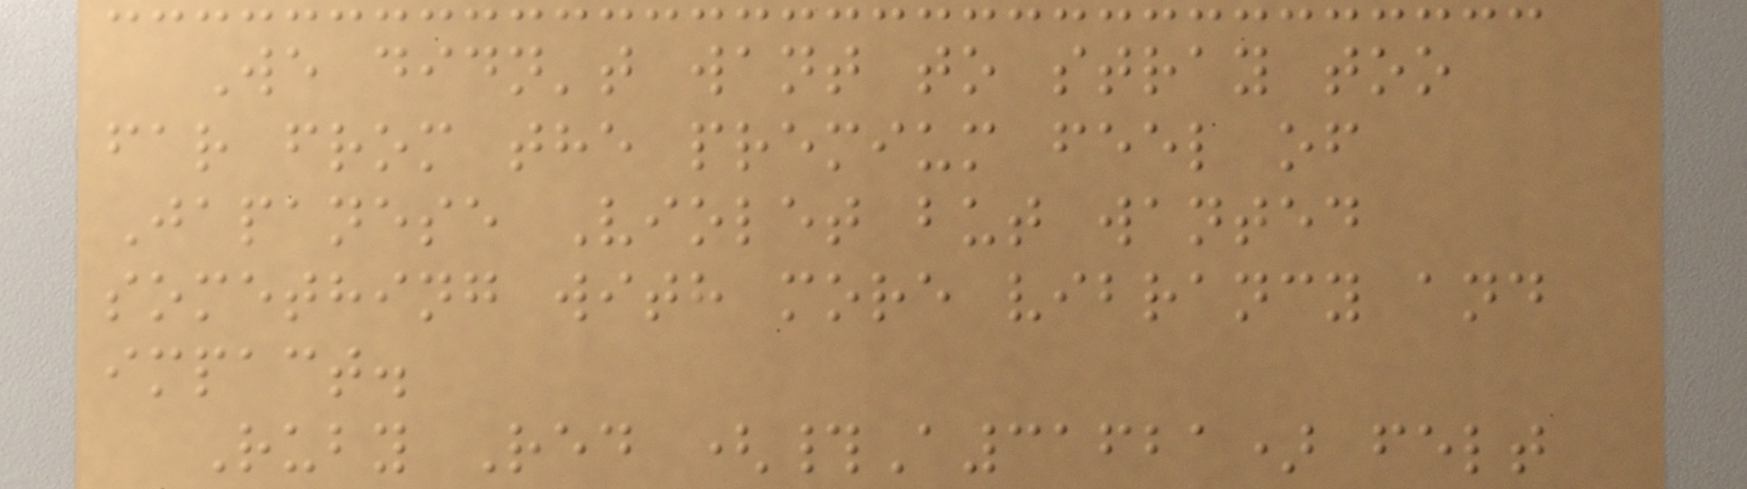We didn't want to stray too
far from the premium feel of
Japanese Violet but wanted
something with more vibrancy and
impact.
Ruby Red (#A31621) felt
